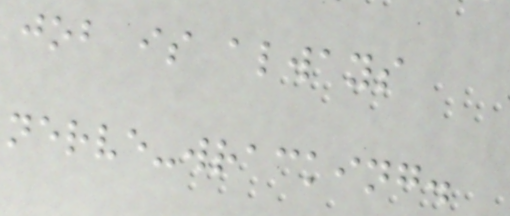job is always
nerve-wracking.
